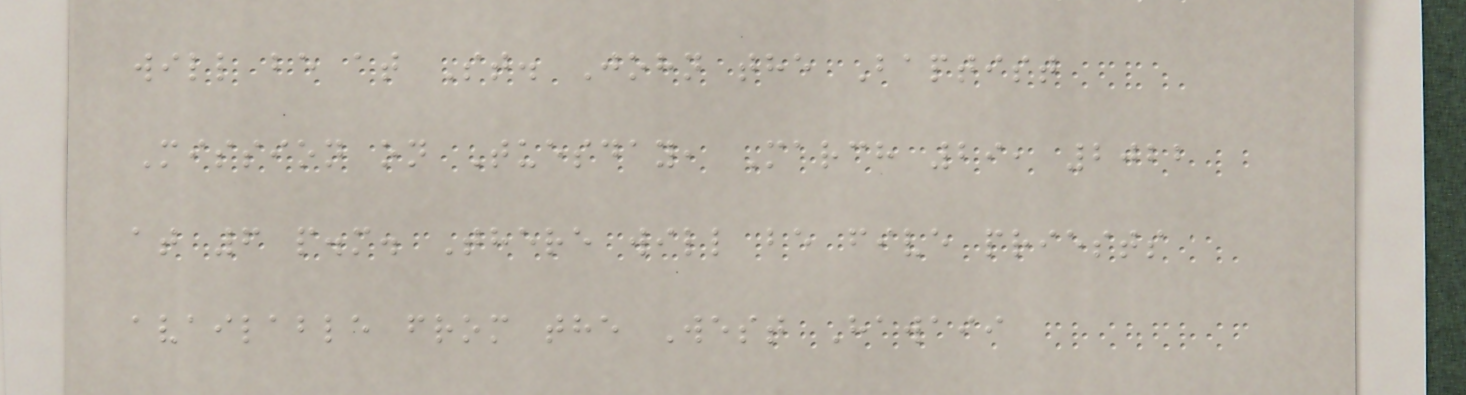will be at St. John the Baptist
Mission on Tuesday, March 29, 2022
at 6 p.m. There will be five priests
available from the West Hawaii
